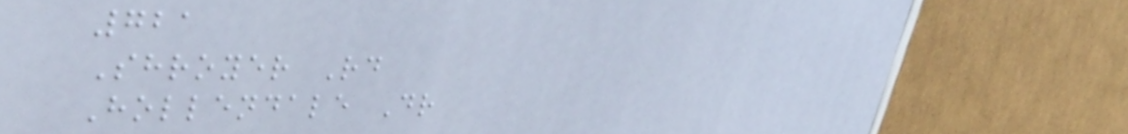721
Shroyer Rd
Hollendale Dr
